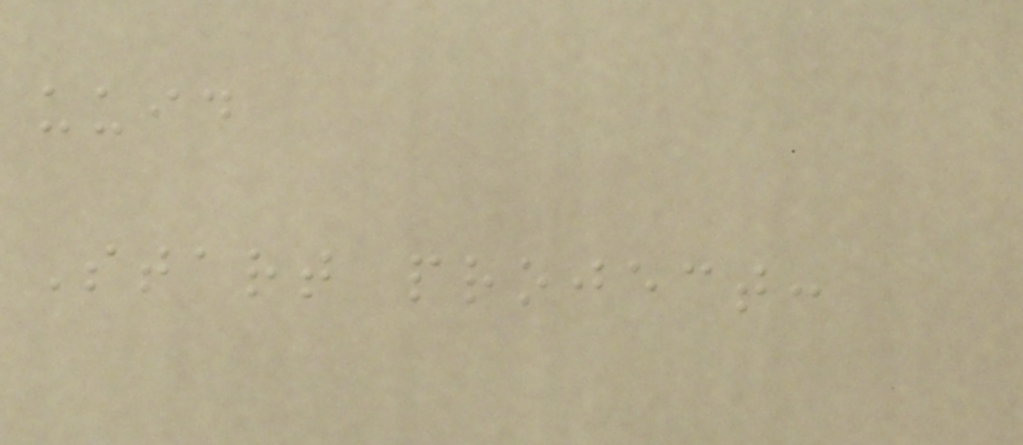uuid
Start project:
